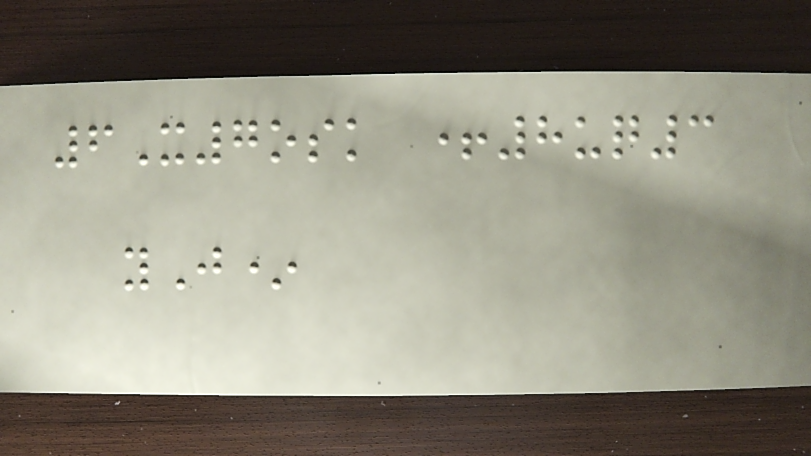6X7osk +8uq3
yJ*
